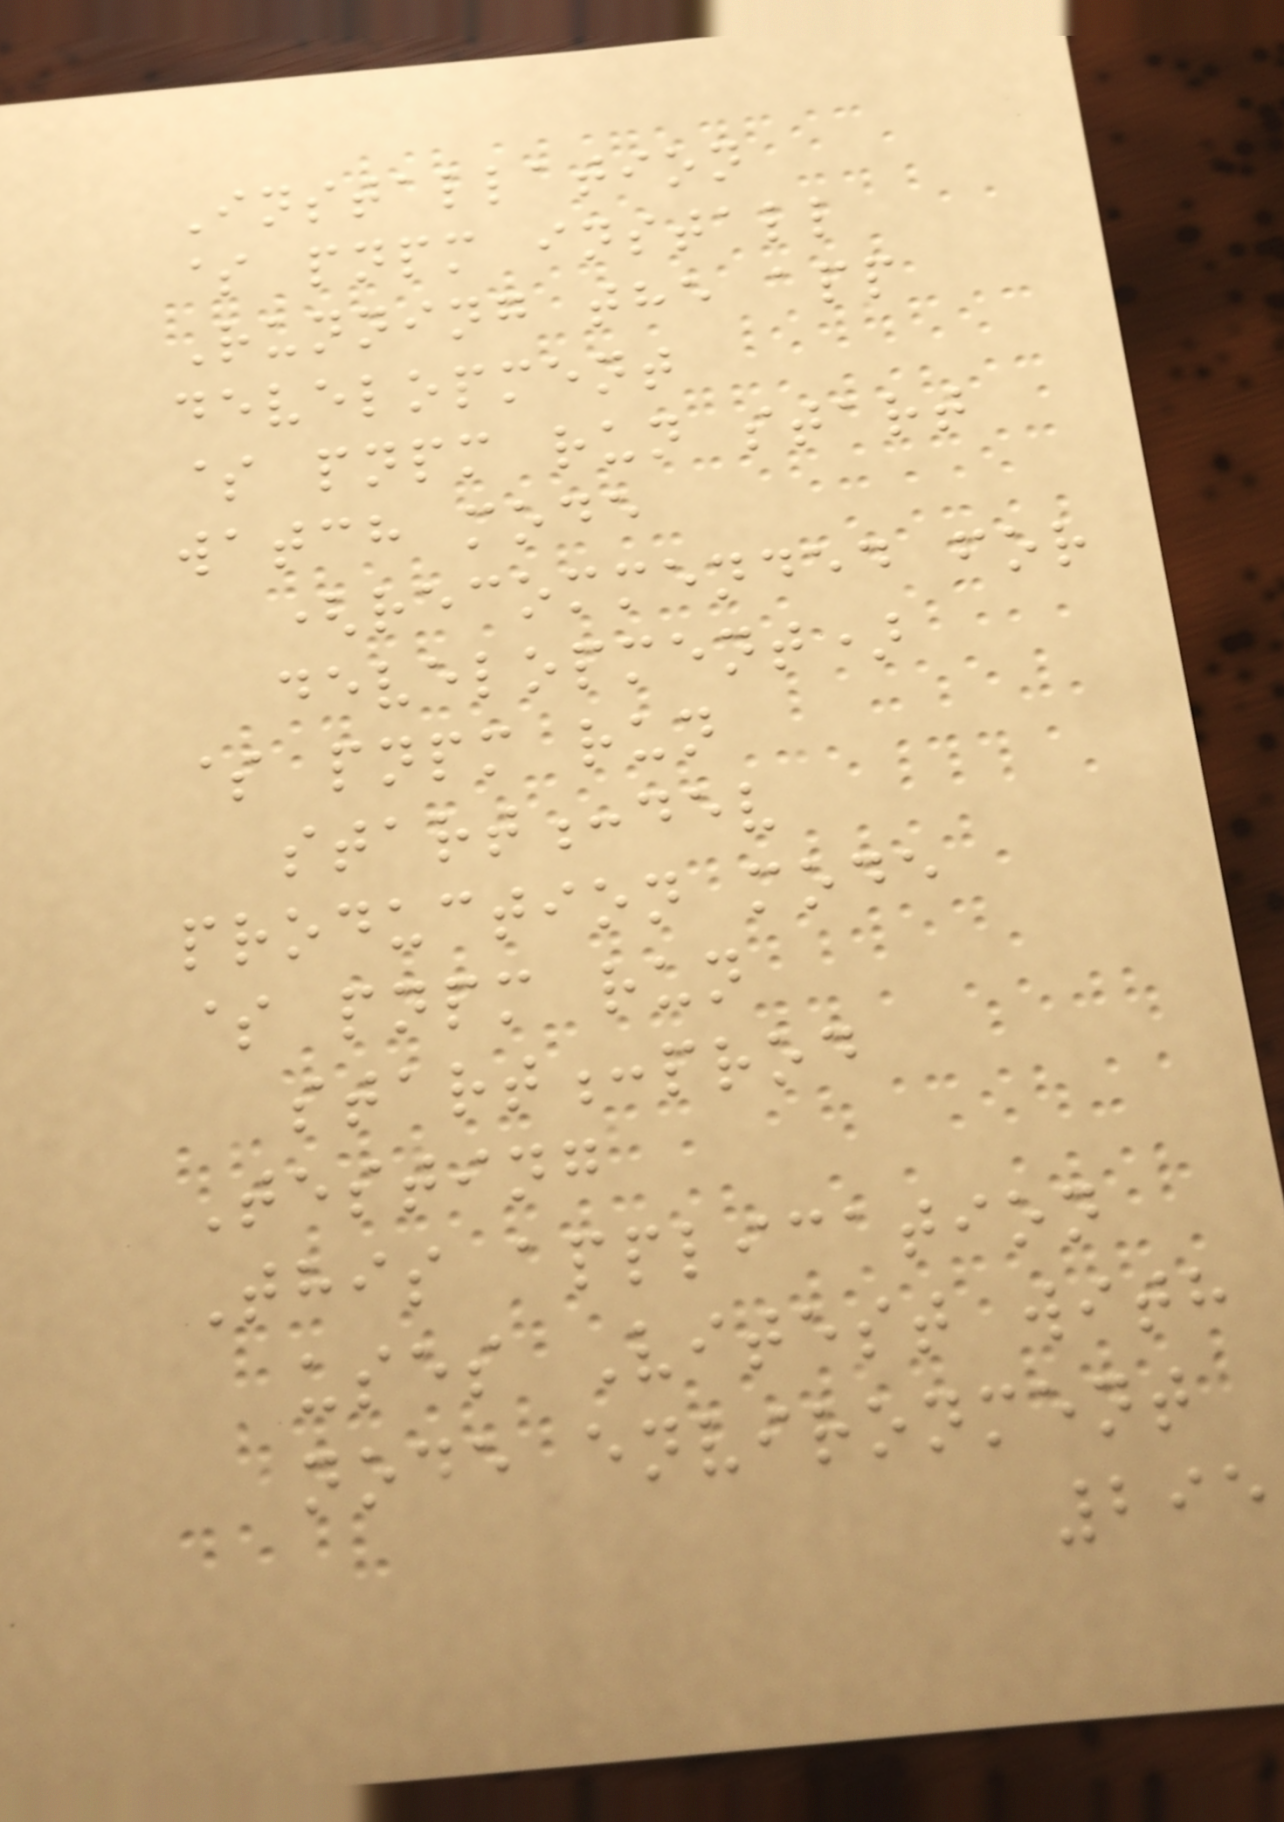Installation
$ pnpm install
Running the app
development
$ pnpm run start
watch mode
(recommended for
development)
$ pnpm run
start:dev
production mode
$ pnpm run
start:prod
Testing
This application
uses Vitest with
node environment
295
